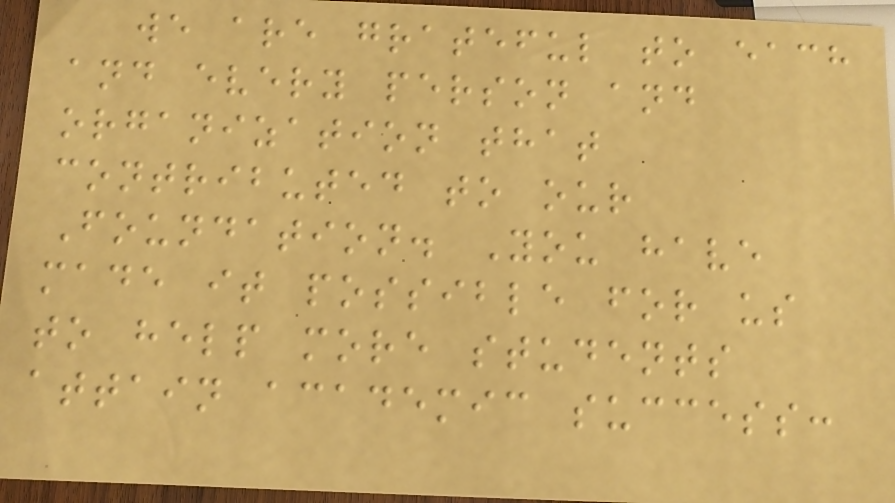we are grateful to each
and every person and
organization that
contributed to our
Foundation. You have
made it possible for us
to help more students
attain academic success:
